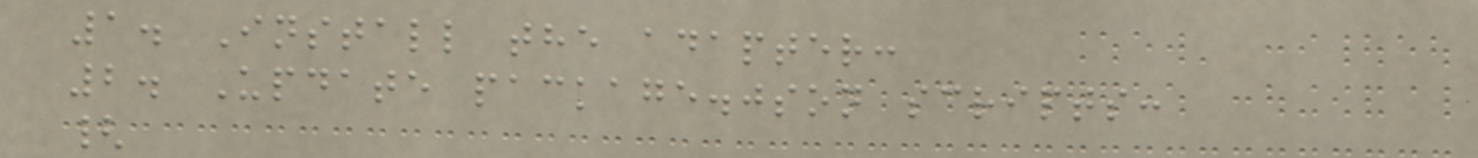1. Install the adapter:
2. Update package.json scripts:
{
